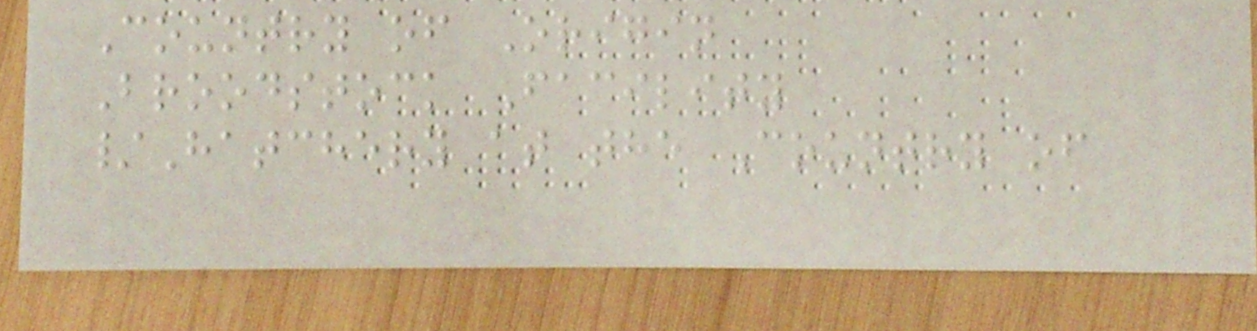Country of Origin
Broodstock Facility
/Hatchery at the Country of
